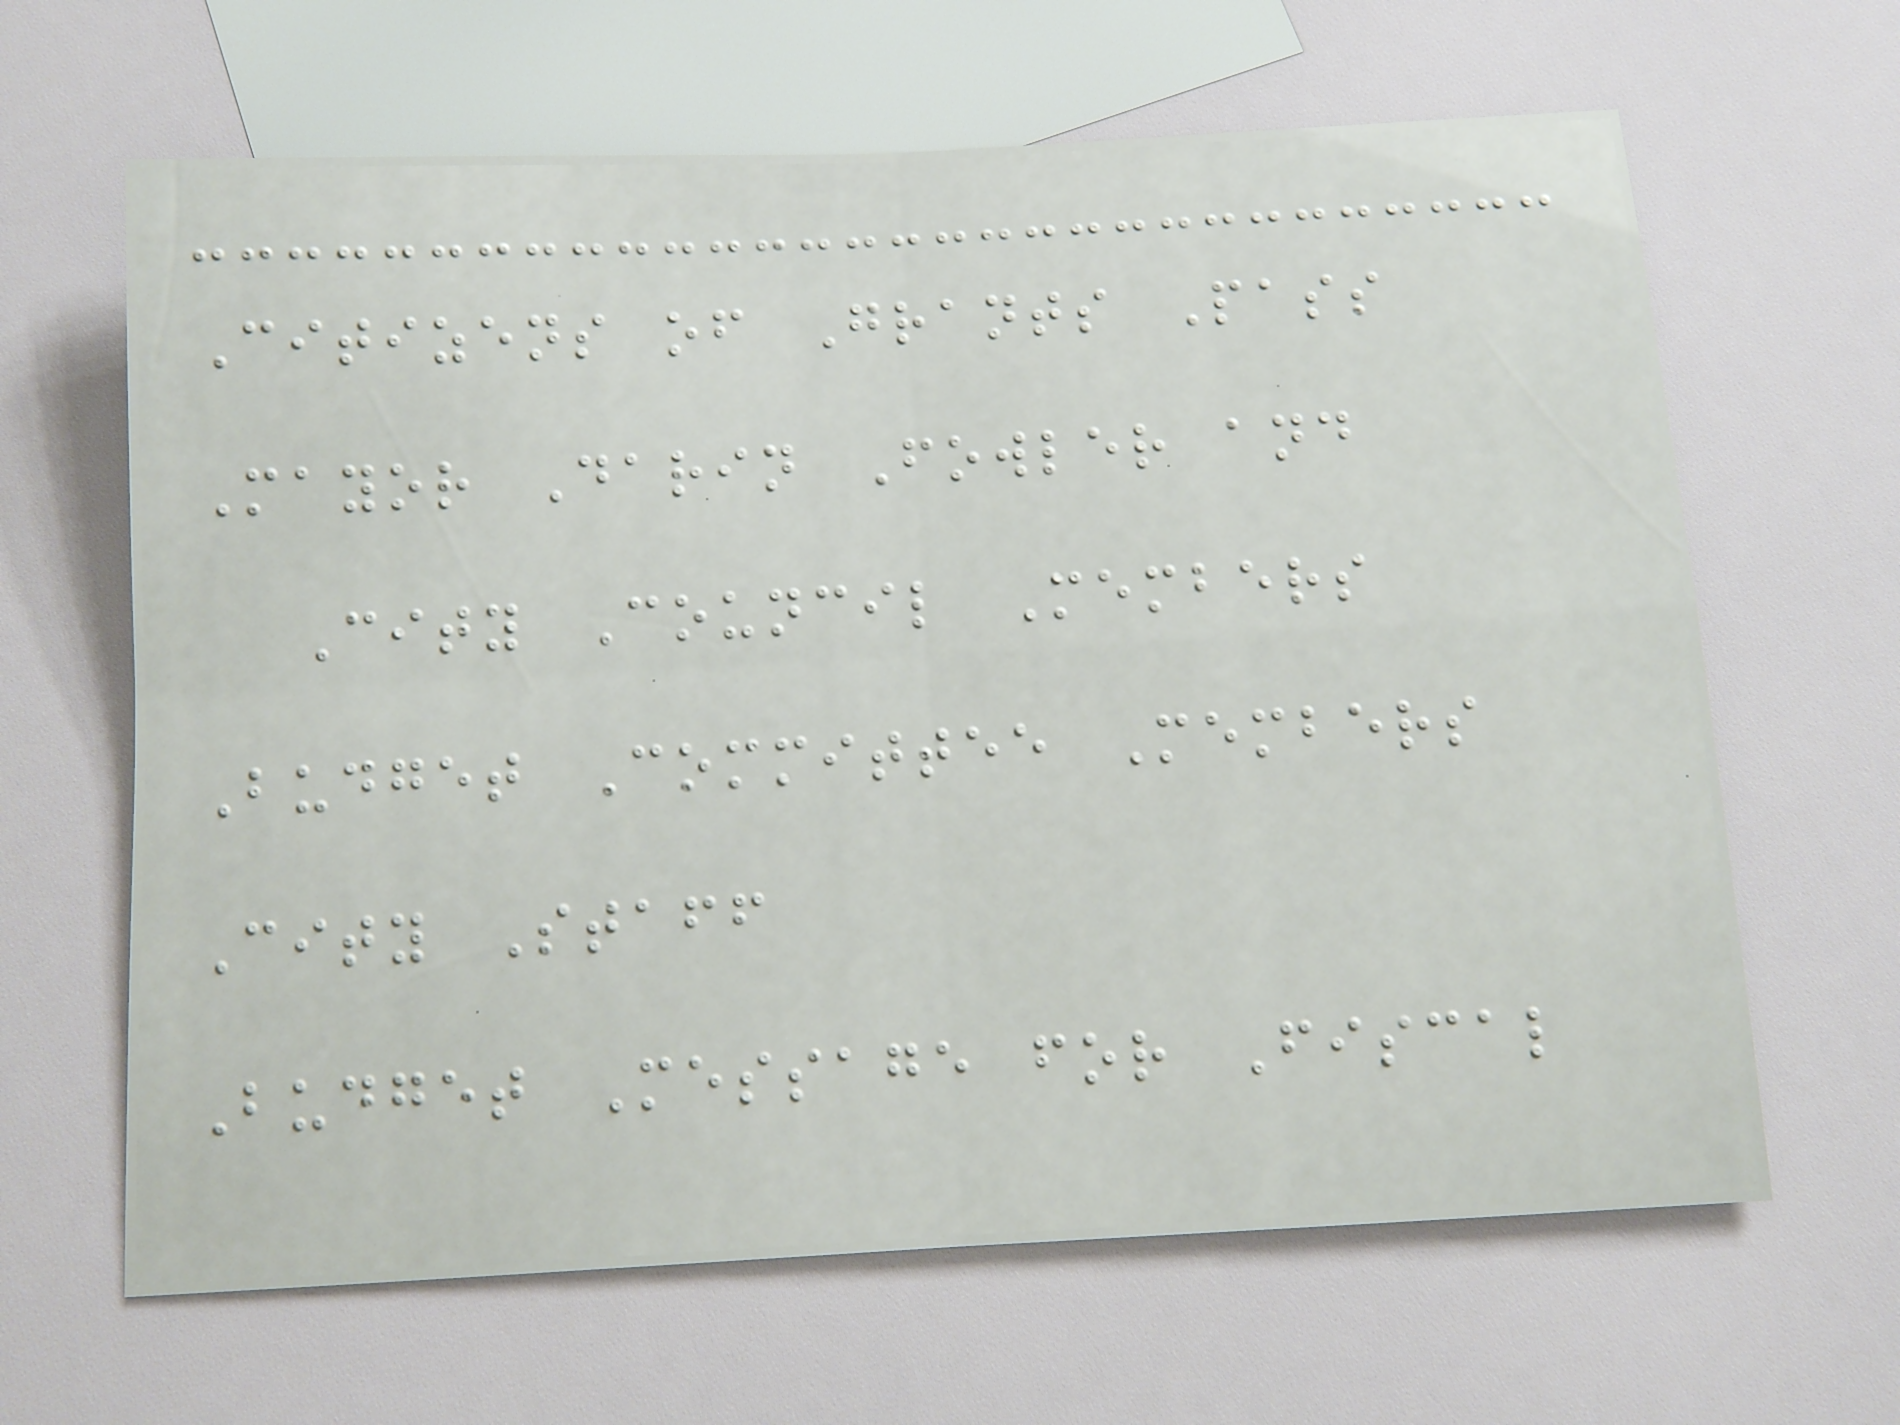Citizens of Grants Pass
Mayor Darin Fowler and
City Council Members
Budget Committee Members
City Staff
Budget Message for Fiscal
